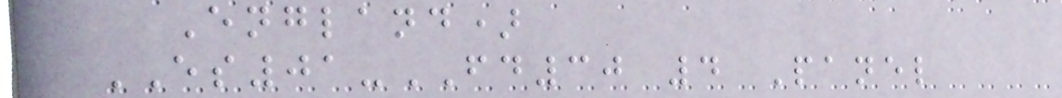England)
ES01-FD30 4 Panel
